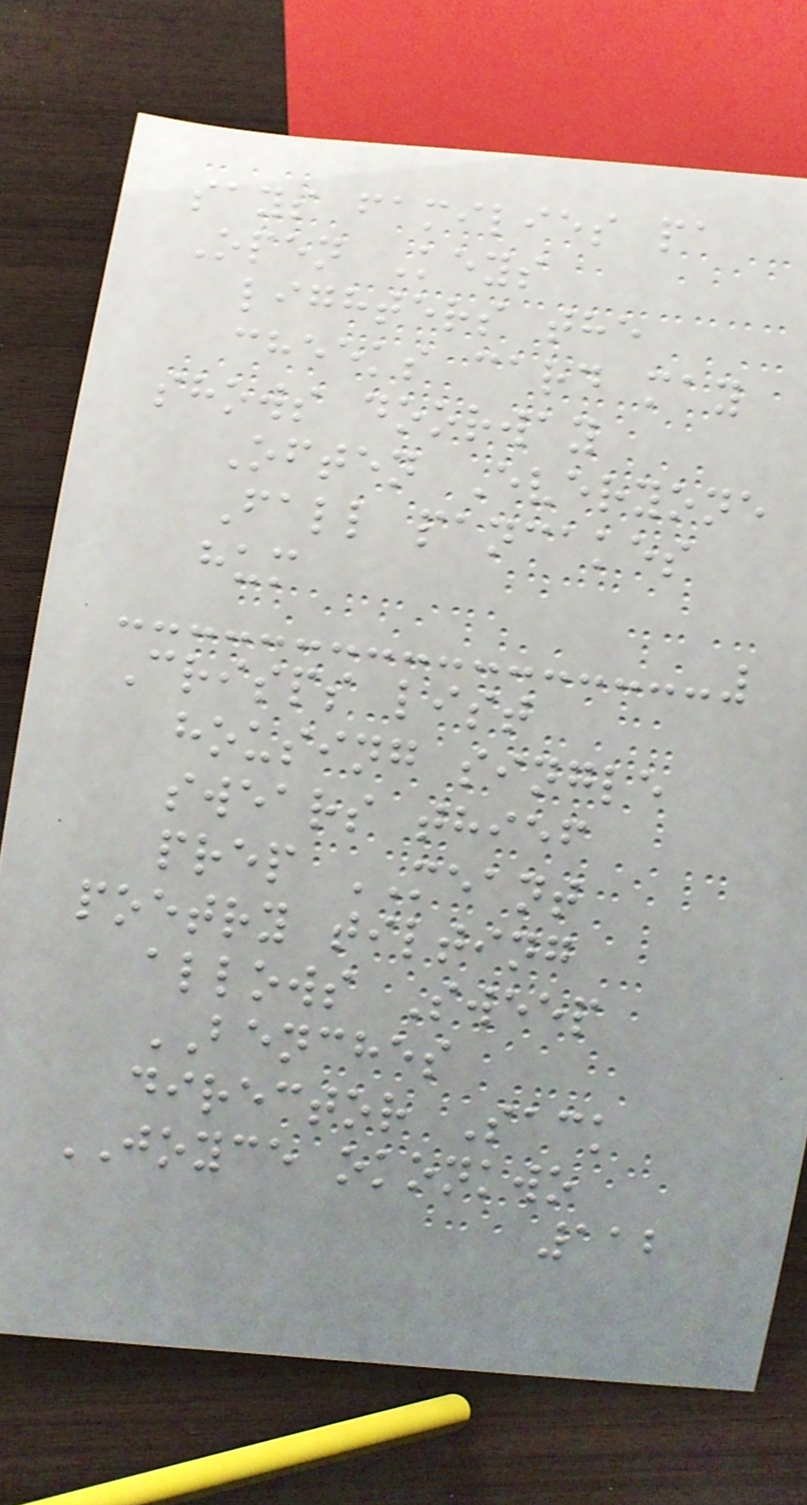says families pa
Open Keys
lighters the
cheeks card may
shows doorway
Often Everyone
Fall pancakes
hum
Crisps list
housing single
swears thief
prep MEANT
poetry tilting
allows Sweep
BENCHES
director Sack
JOYCE okonkwo
112
